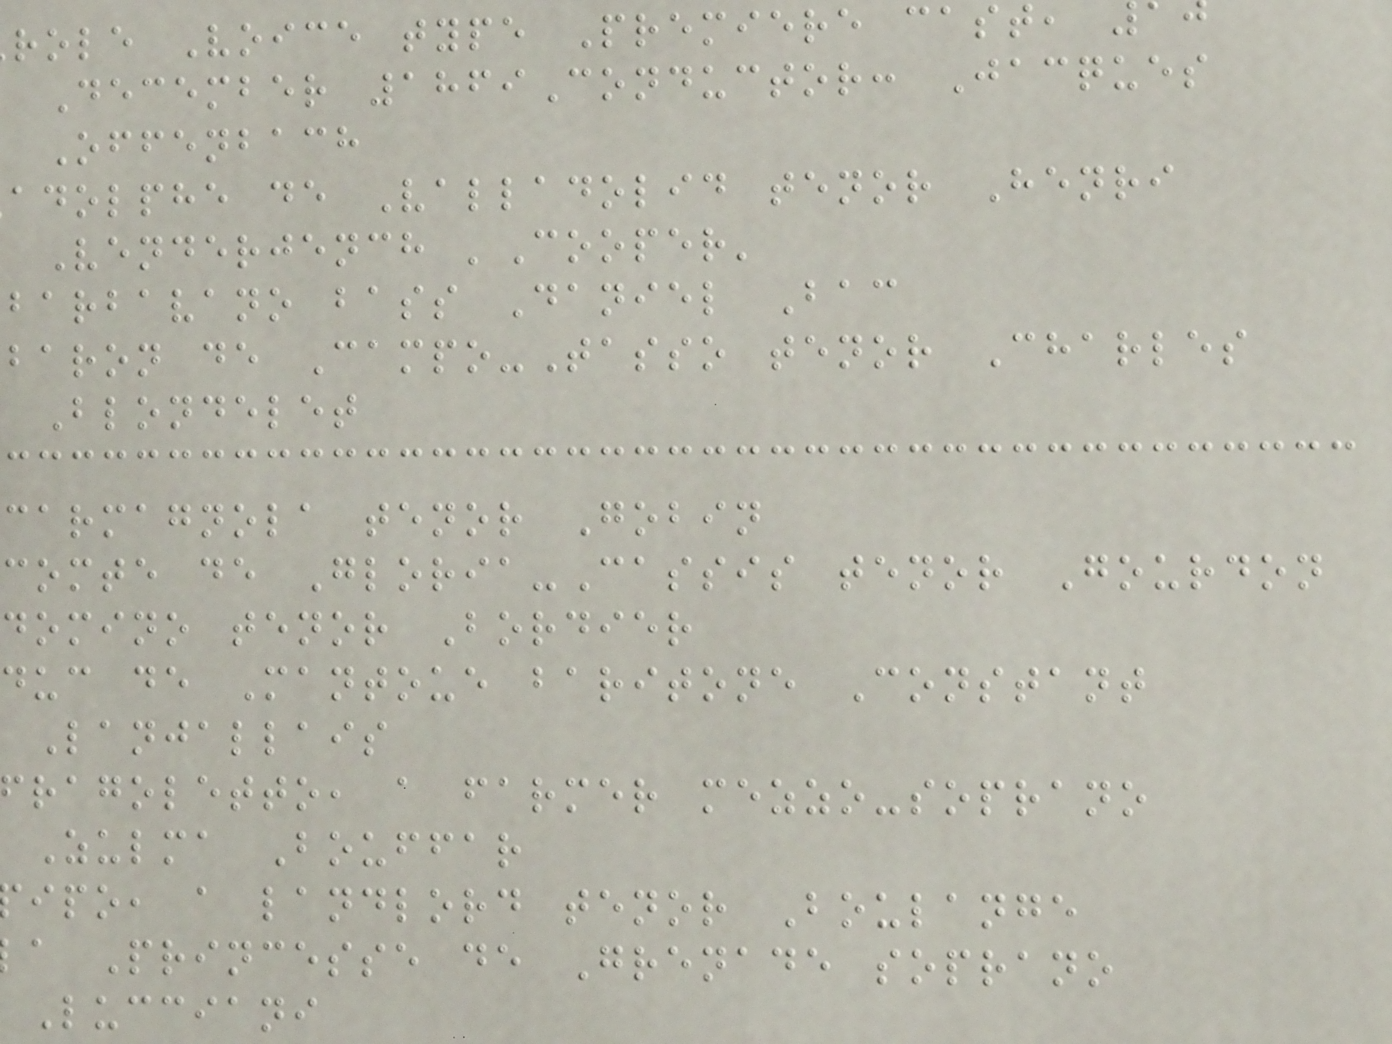role Voice type Premiere cast,
December 1869Conductor: Jacques
Offenbach
adolphe de Valladolid tenor Henri
Venderjench 'Cooper'
barbavano bass Daniel Bac
baron de Campo-Tasso tenor Charles
Blondelet
carmagnola tenor Gobin
comte de Gloria-Cassis tenor Gourdon
domino tenor Bordier
duc de Mantoue baritone Constant
Lanjallais
fragoletto, a farmer mezzo-soprano
Zulma Bouffar
ipo, a landlord tenor Boulange
a Princesse de Grenade soprano
Lucciani
